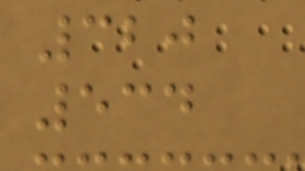320
534
